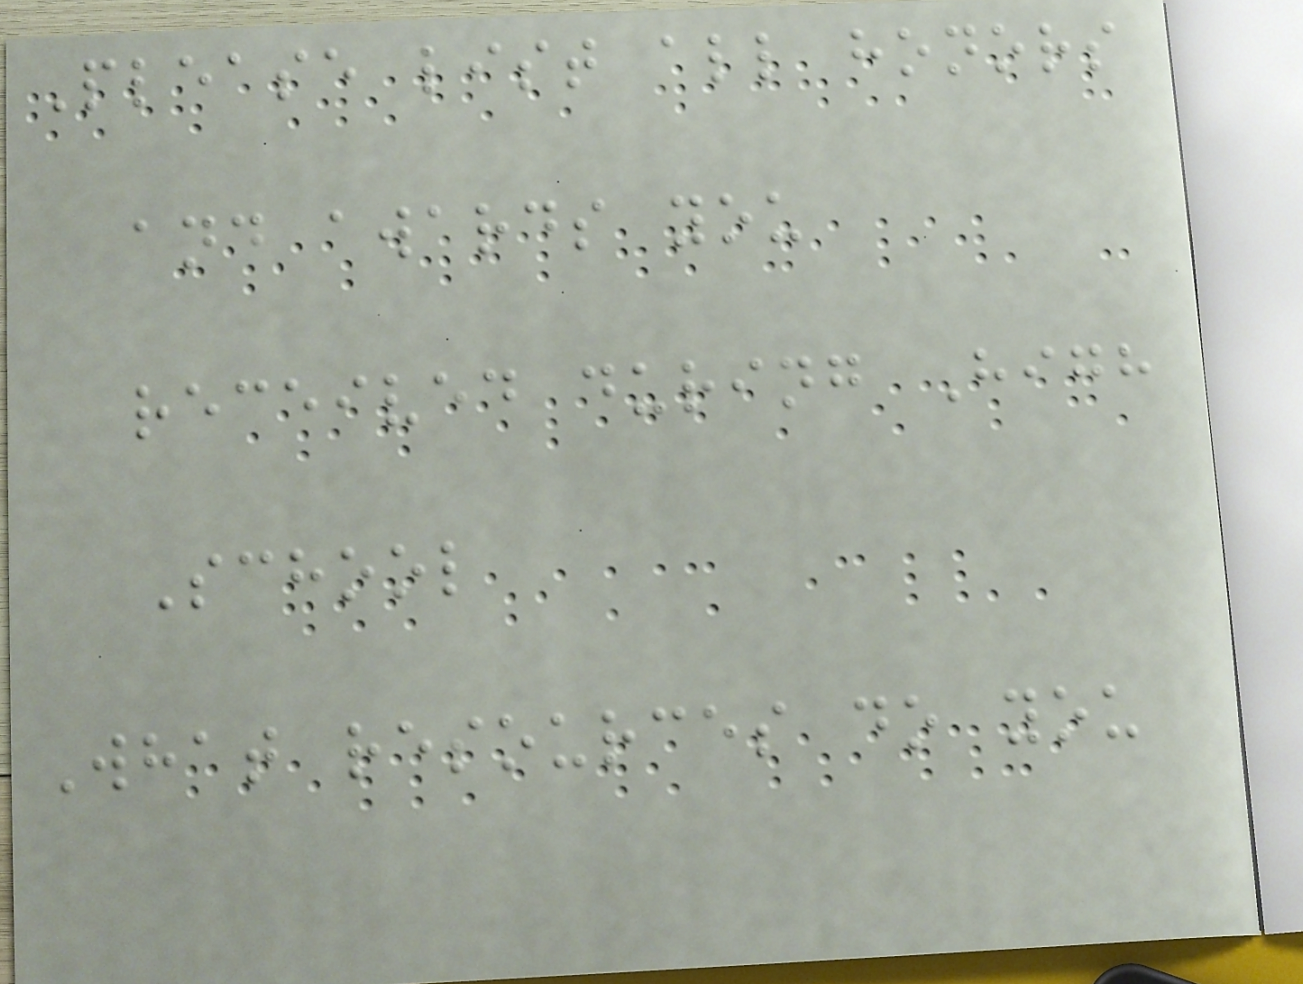Please list all honors
and awards you
received during High
School
What resources do you
